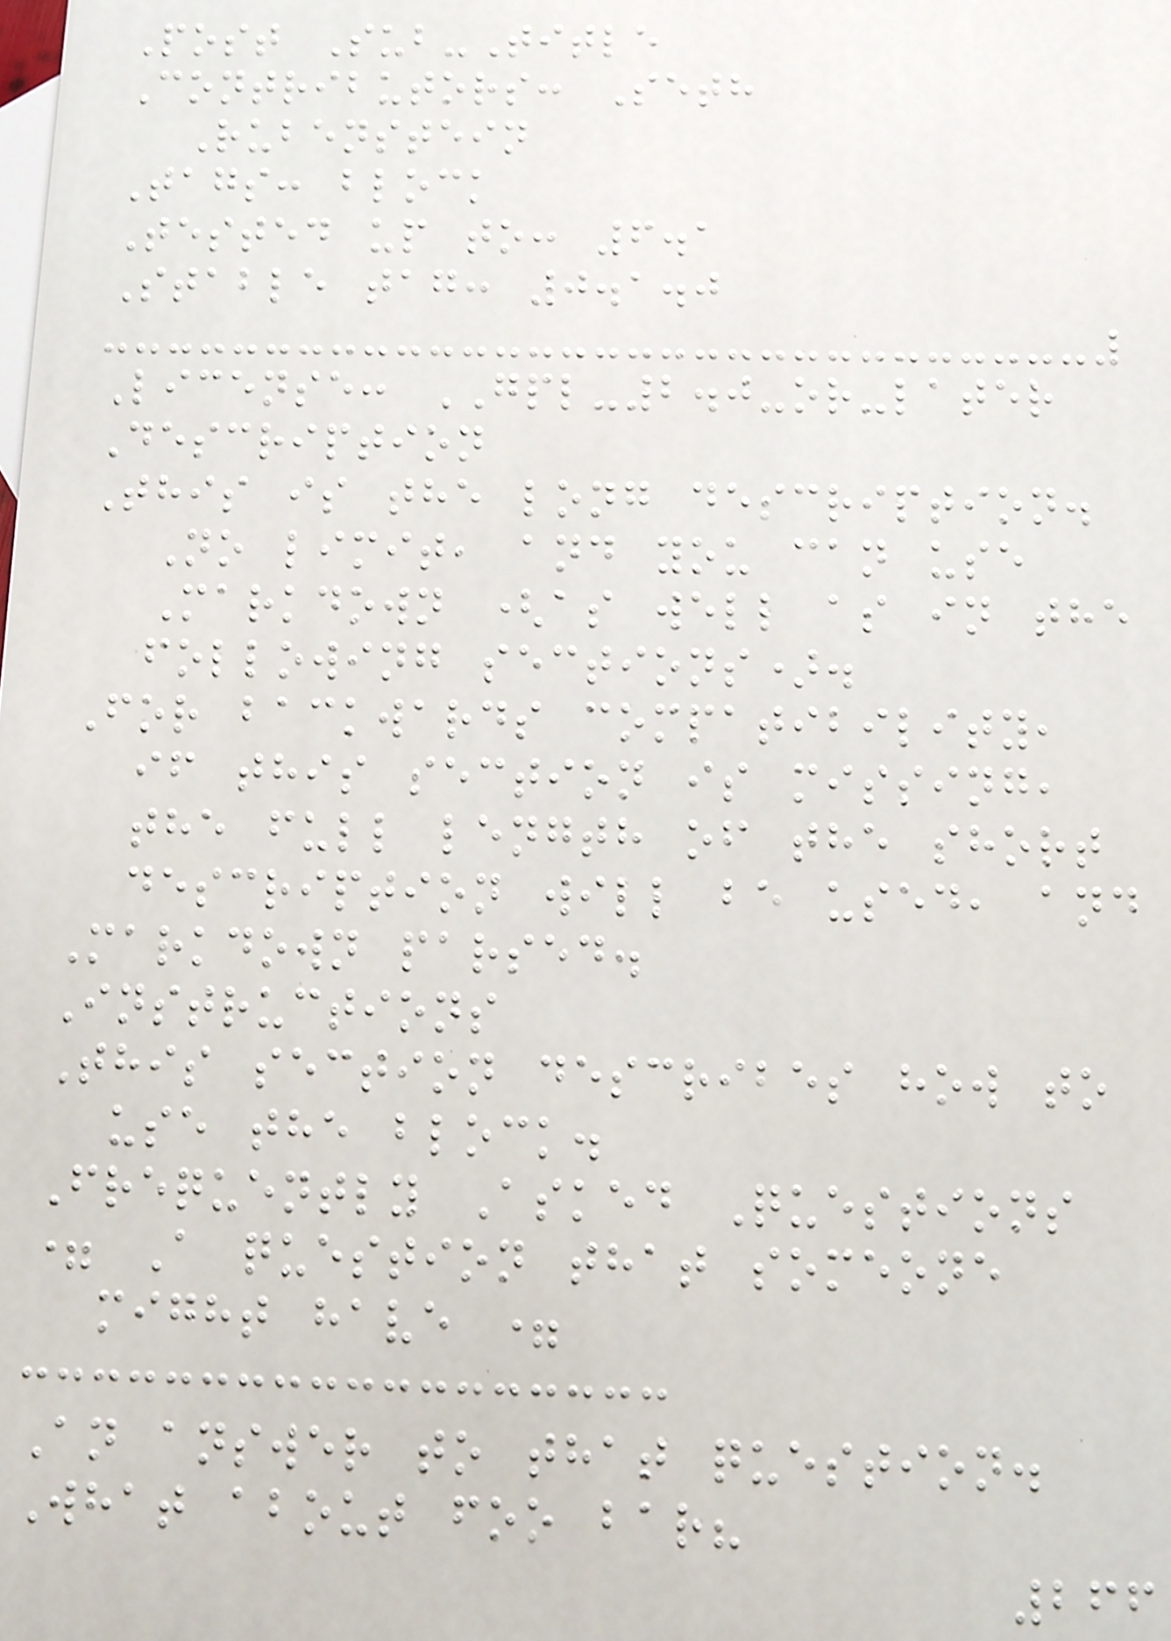Post Sub-Title
Contributors: Seth
Rubenstein
Tags: block
Tested up to: 6.1
Stable tag: 0.1.0
License: GPL-2.0-or-later
Description
This is the long description.
No limit, and you can use
Markdown (as well as in the
following sections).
For backwards compatibility,
if this section is missing,
the full length of the short
description will be used, and
Markdown parsed.
Instructions
This section describes how to
use the block.
Frequently Asked Questions
= A question that someone
might have =
An answer to that question.
What about foo bar?
266
